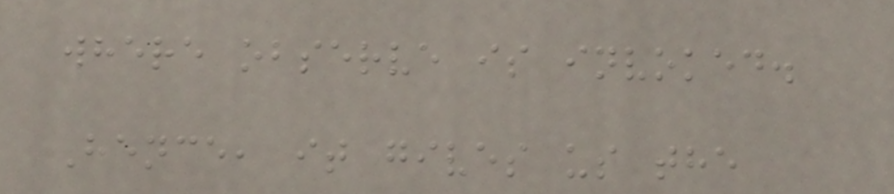where observe is invoked.
Hence, it gives us the
